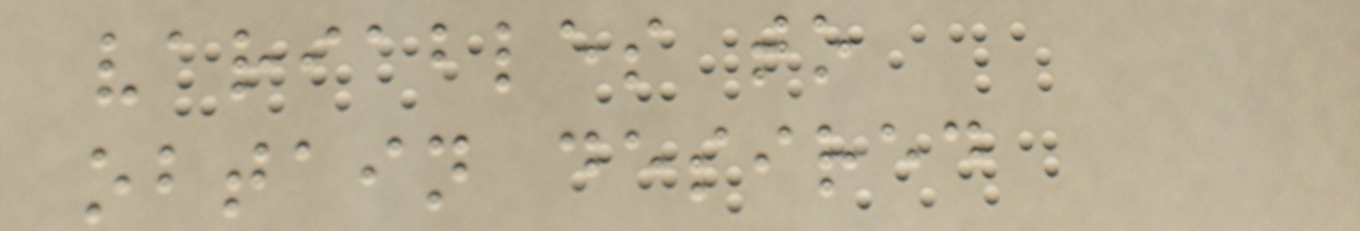variables to
obtain desired
